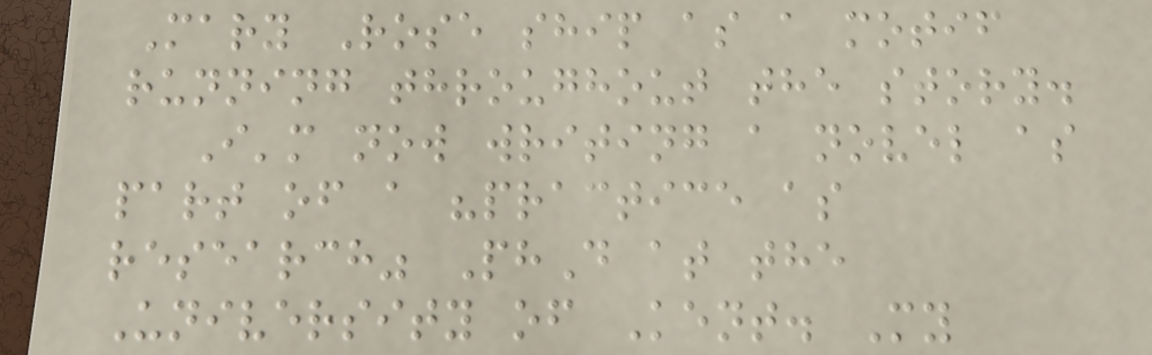Mary Rose ship as a motif
running throughout the story.
I'm now writing a novel as
part of a "practice as
research" PhD at the
University of Kent. My
